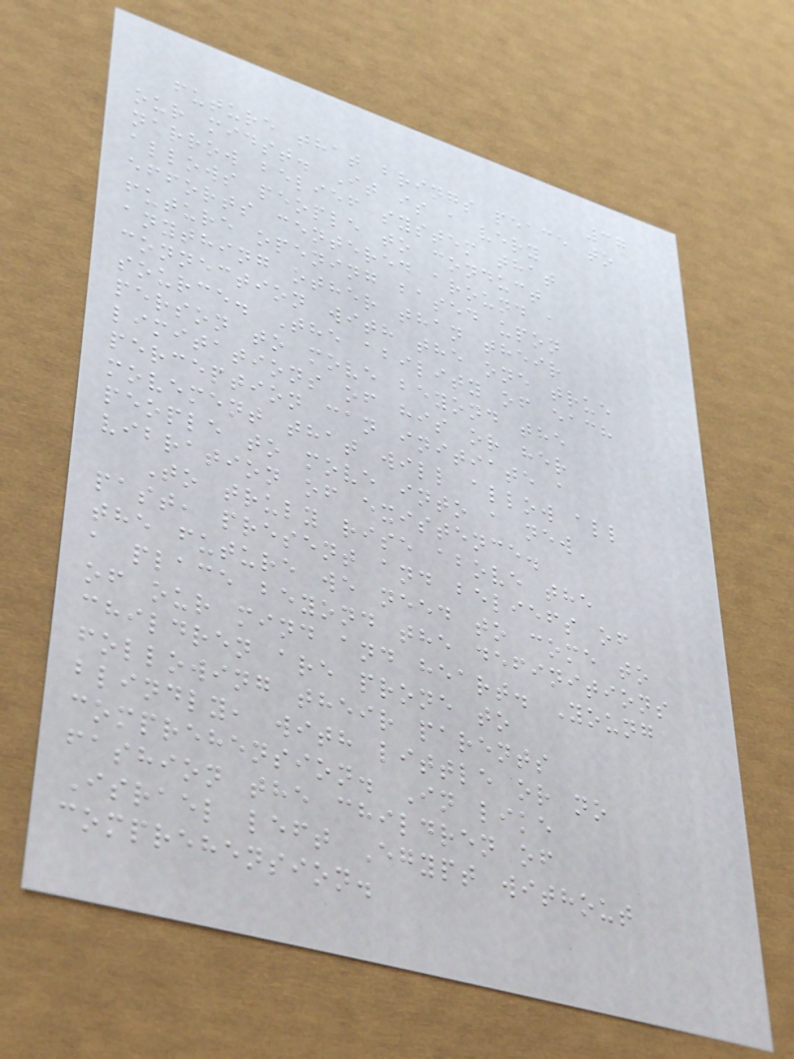37
future that brings peace to
our midst. It is a very
narrow belief system that
allows people to conduct
efforts centered around a
future opening based upon
anything other than their
connection with the one true
source. The ability of each
person to move beyond the
limitations of his or her
perception can initiate a
movement that will allow all
people to move into a new
vibration of existence.
To truly rise above the
past, present and beliefs of
the future we need to come to
a place beyond the definitions
of our mind and heart. Young
children are prone to
following their parents
blindly, with little or no
comprehension. In like
fashion the children of
Israel left Egypt without
comprehension.
